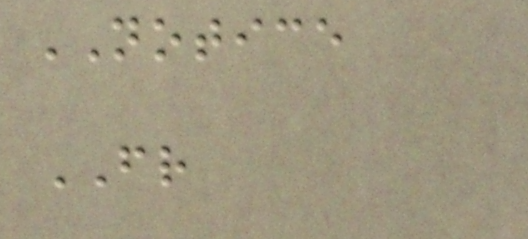NOTICE
FR
